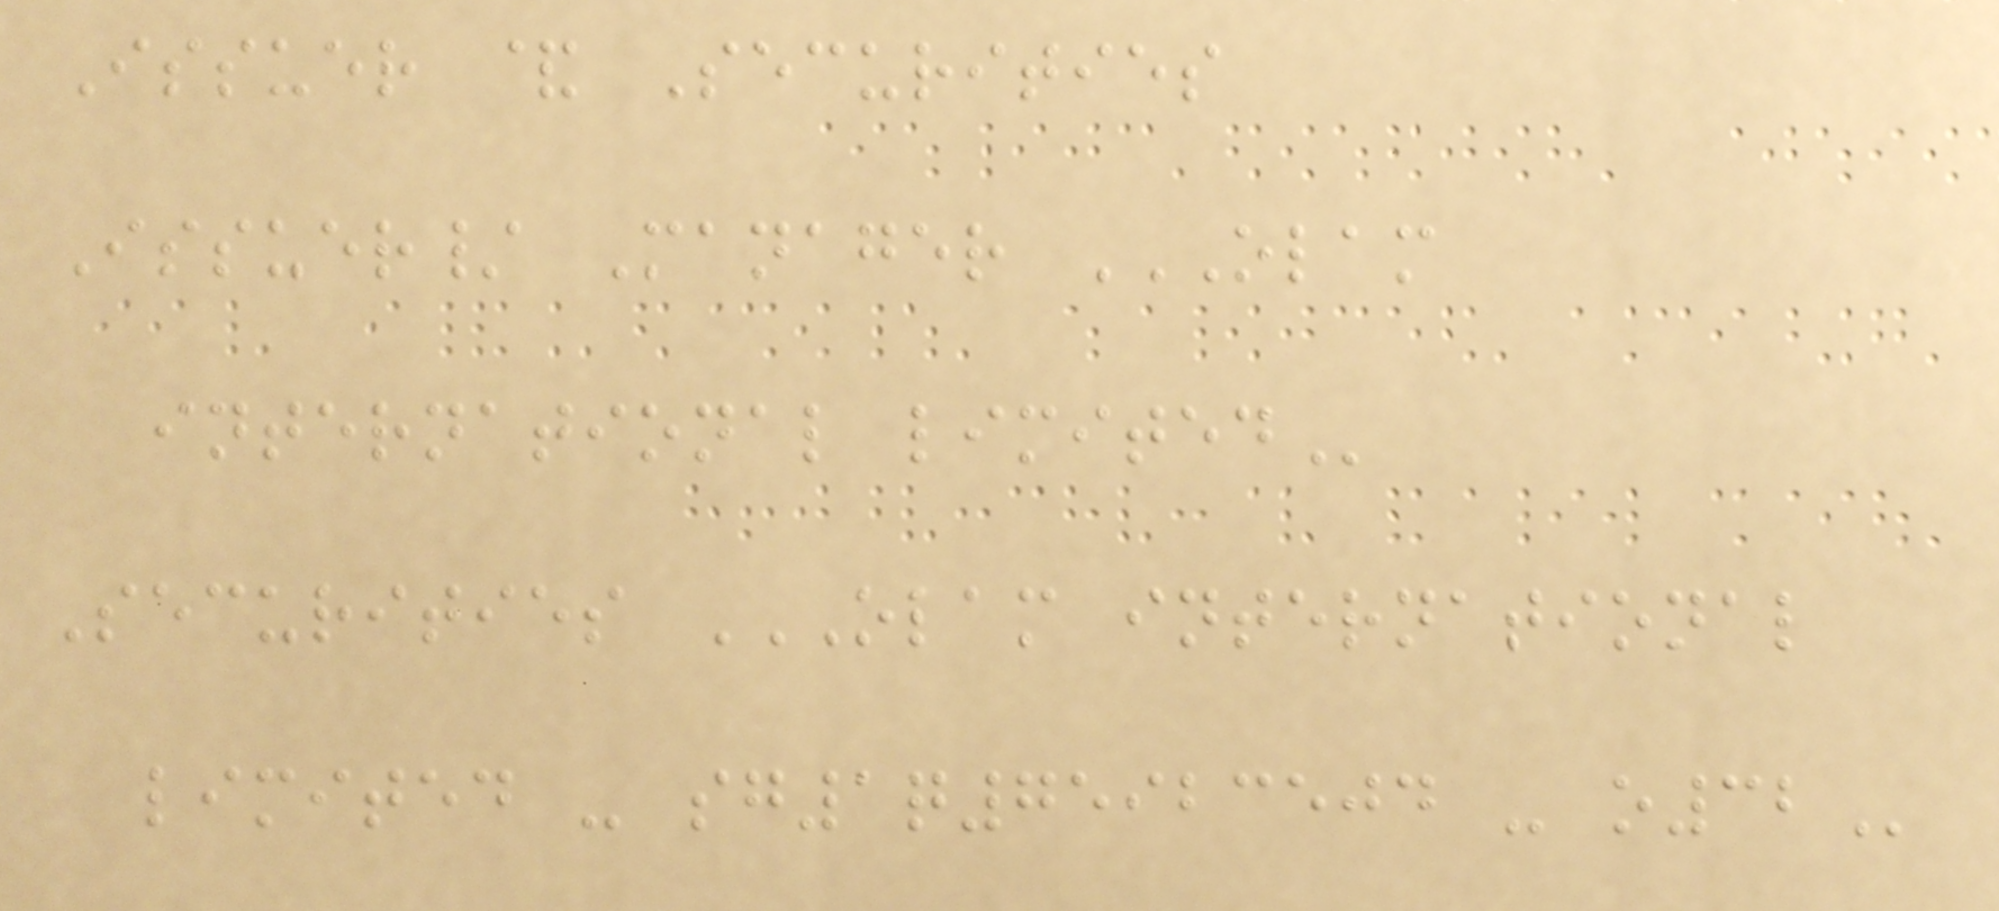Issuer & Securities
Issuer/ Manager OLAM
INTERNATIONAL LIMITED
Securities OLAM INTERNATIONAL
LIMITED - SG1Q75923504 - O32
